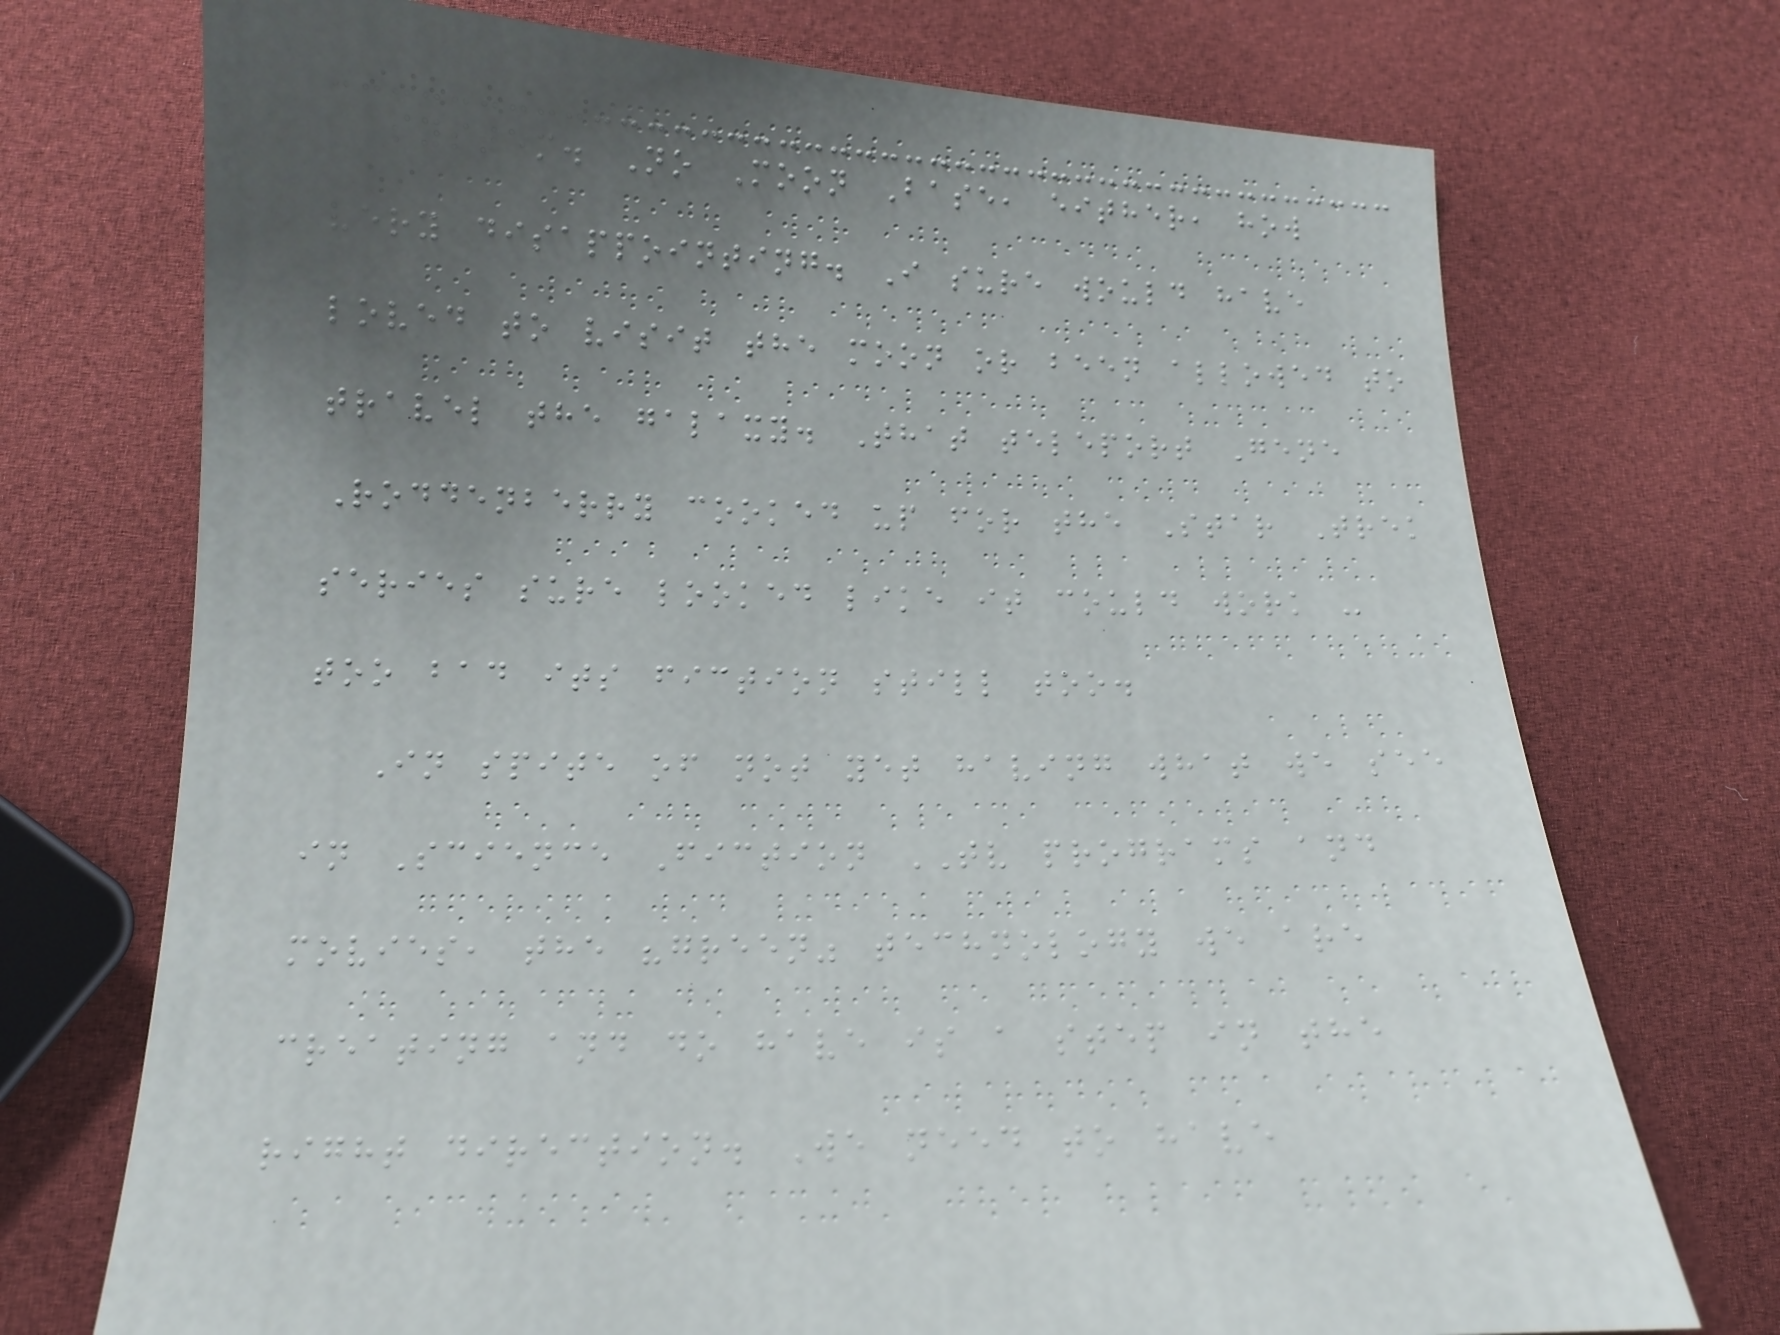system. No Moon Base, either, how
very disappointing. I sure would have
loved to visit the moon or been allowed to
travel the galaxy. That teleport Gene
Roddenberry cooked up for the Star Trek
series sure looked like it could work -
too bad its fiction still too.
In spite of not yet having what we see
in Science Fiction TV programs and
movies, the "green" technology we are
creating and do have is a step in the
right direction. We need to have
